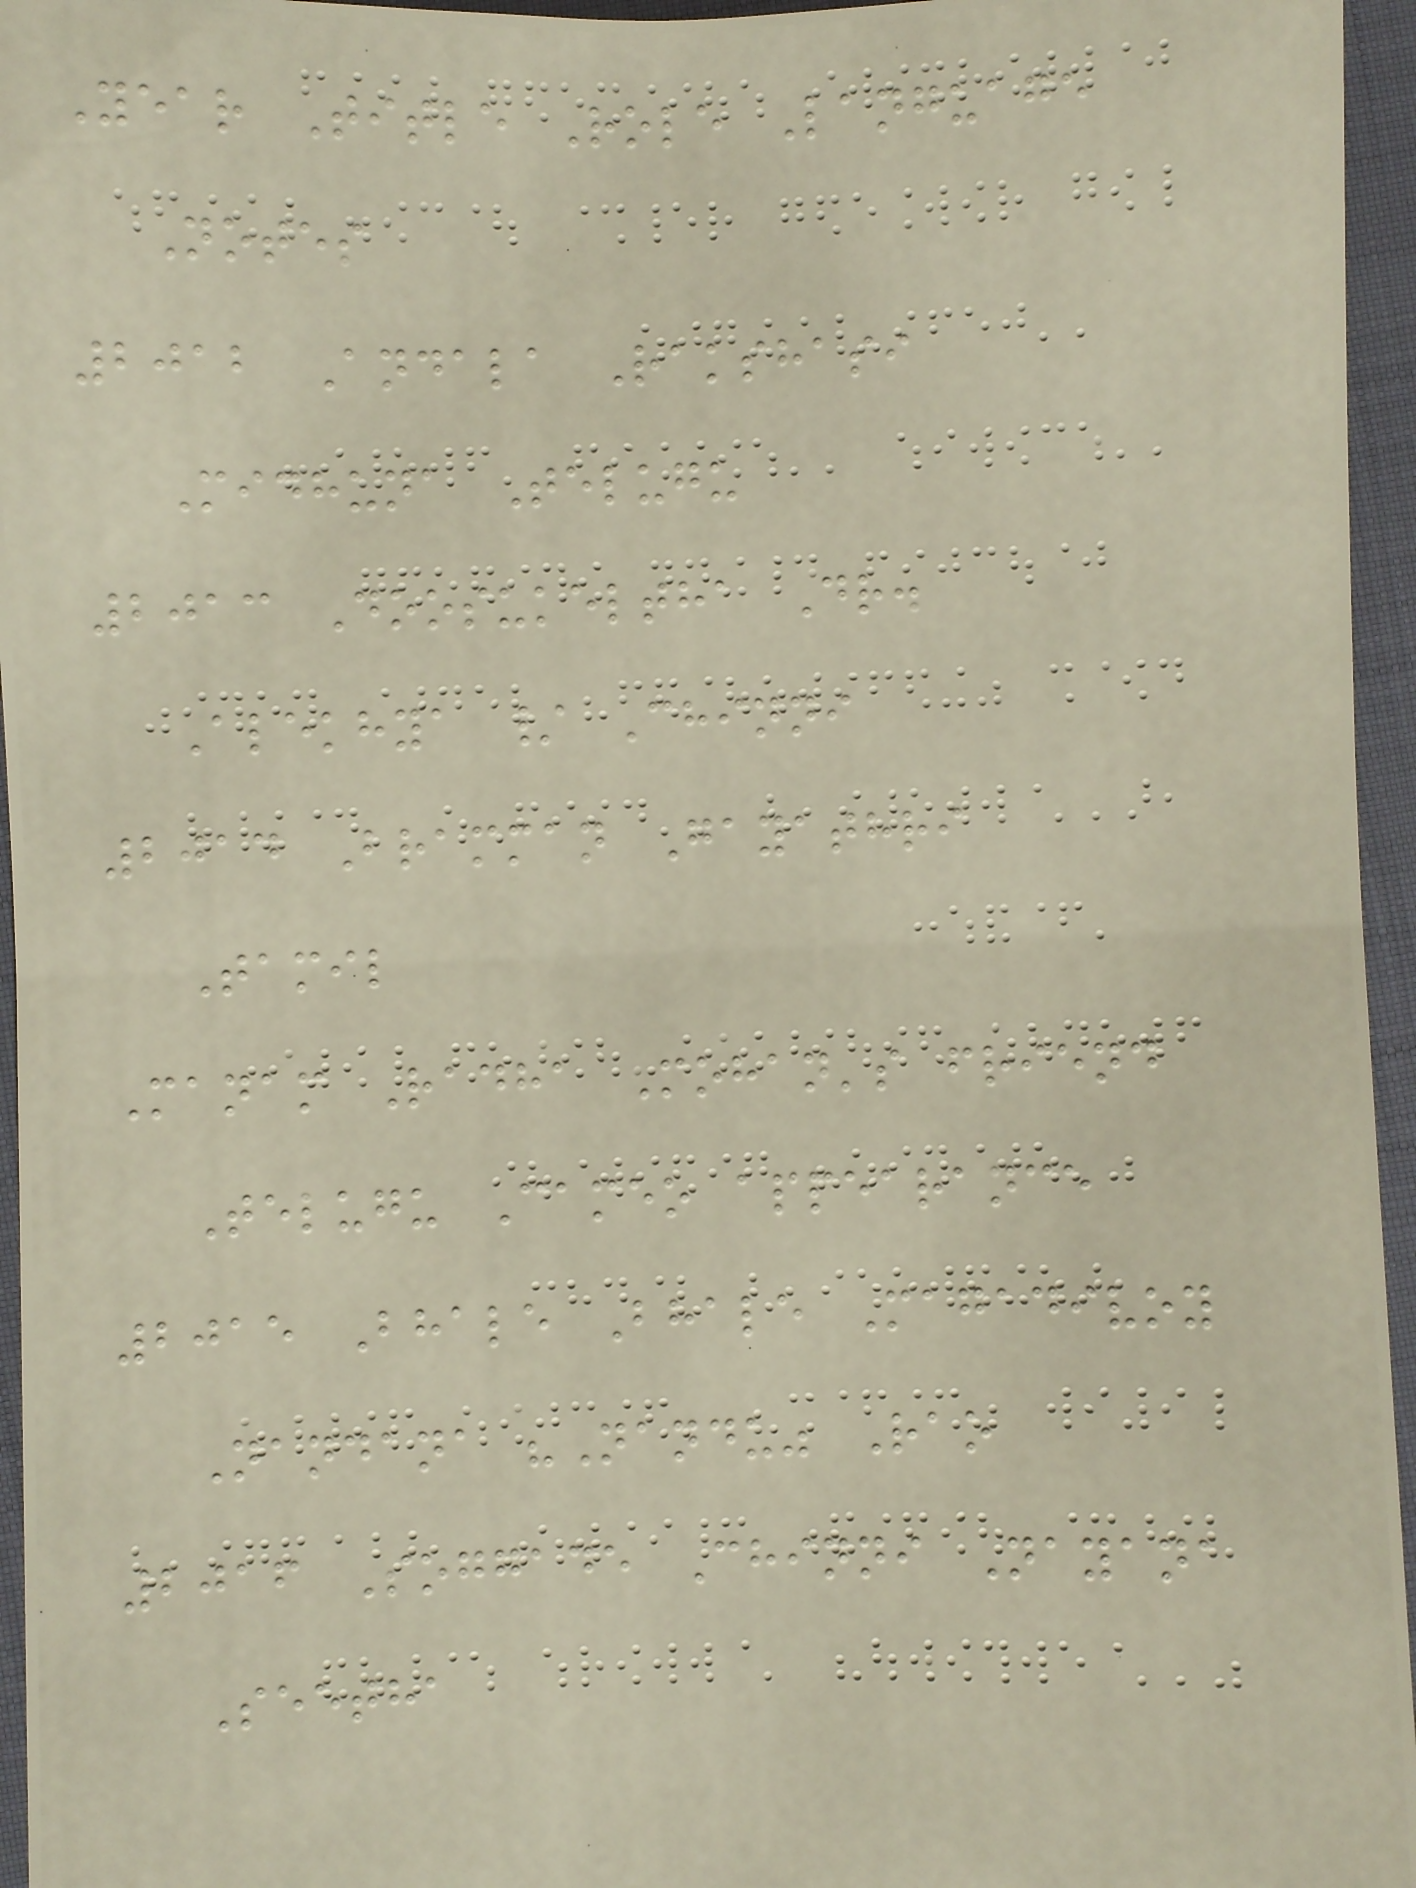Year Title Role Language
Notes
2012 Andala Rakshasi
Midhuna Telugu
2013 Doosukeltha Dr.
Alekhya / Chinni
2014 Bramman Gayathri
Tamil
Manam Radha Mohan's friend
Telugu Cameo appearance
2015 Bhale Bhale Magadivoy
Nandana "Nandu" Rao
2016 Soggade Chinni Nayana
Seetha
